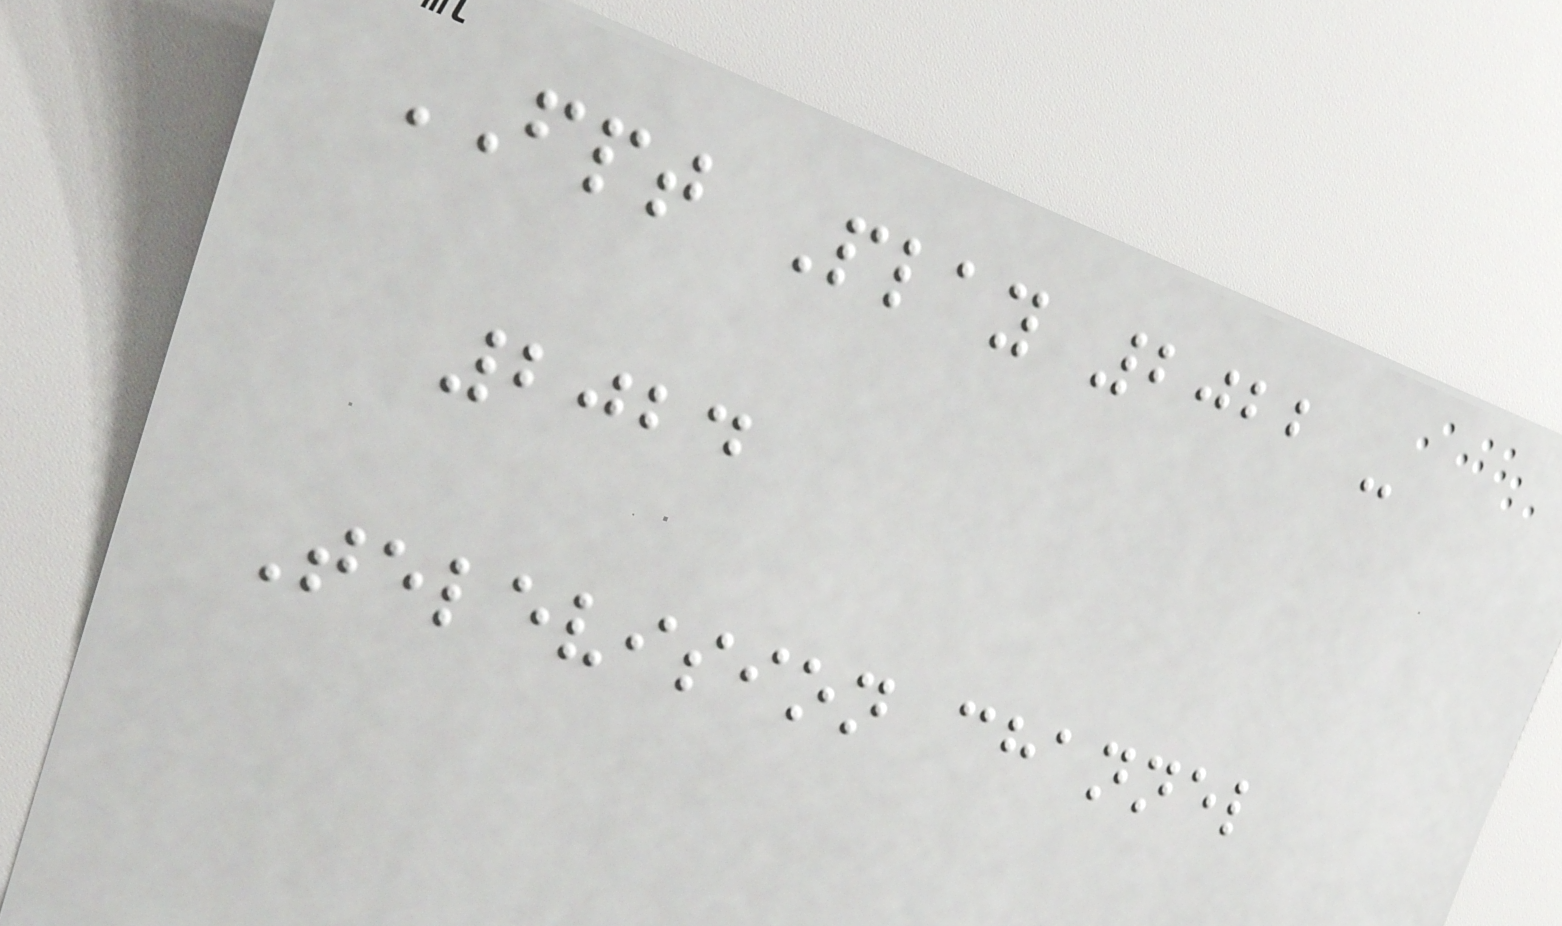FPT Play 2022 -
2024
Television channel
